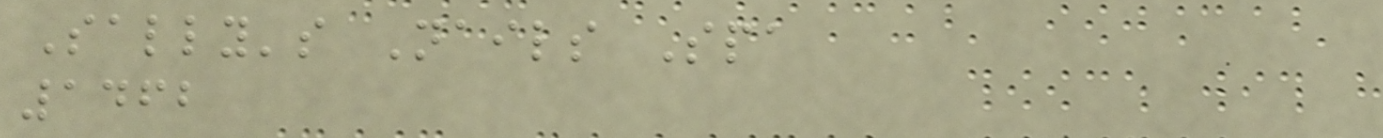Sally's Nails Spa
1462
